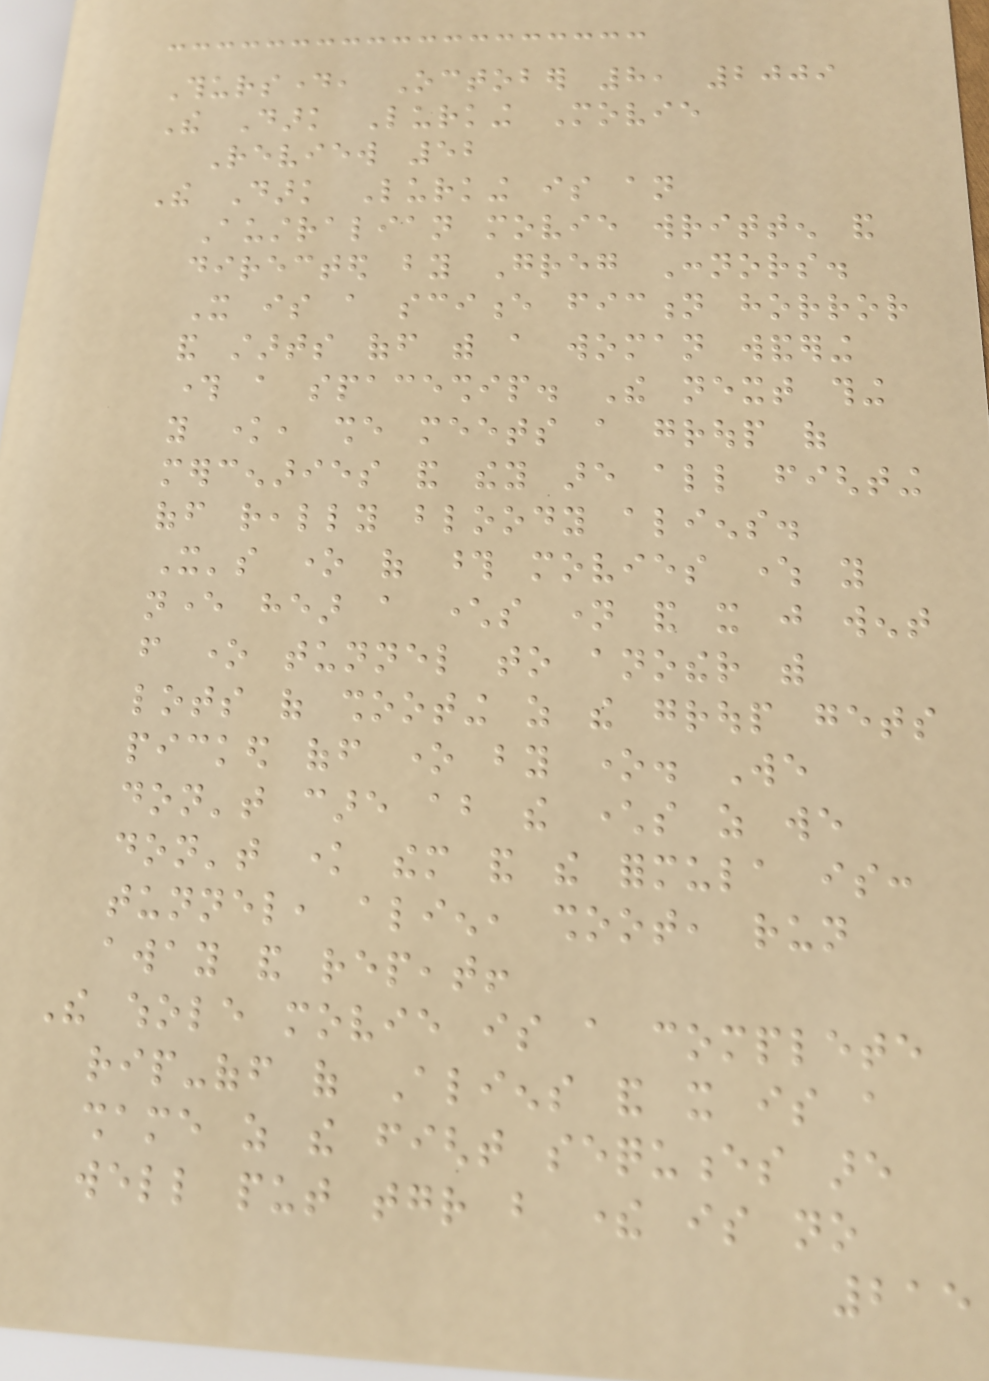Thursday, October 8, 2009
The Dark Lurking Movie
Review 52
The Dark Lurking is an
Australian movie written and
directed by Greg Connors.
It is a science fiction horror
and starts off with a woman wandering
through a spaceship. The next thing
you know, she meets a group of
mercenaries and they are all fighting
off really bloody aliens.
It's one of those movies where you
never hear a characters name and it just went
from one tunnel to another with
lots of shooting as the group gets
picked off one by one. We
don't care about the characters as we
don't know them and the formula is:
tunnel, alien, shoot, run
away and repeat!
The whole movie is a complete
rip-off of Aliens and it is a
shame as the fight sequences are
well put together but there is no
215
